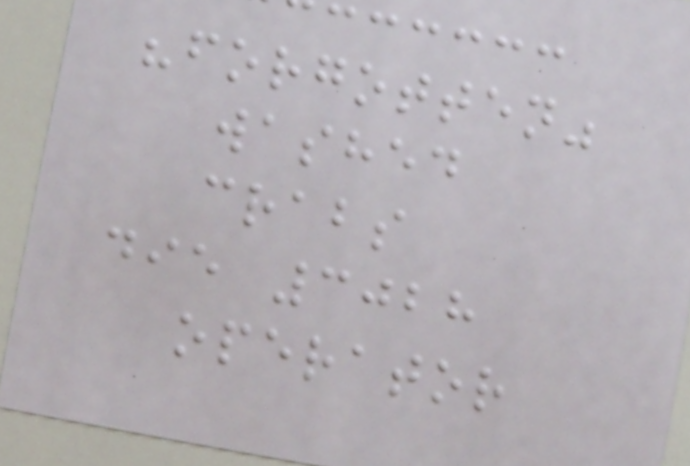"forgotten"
washed
crabs
die 3028
operator
